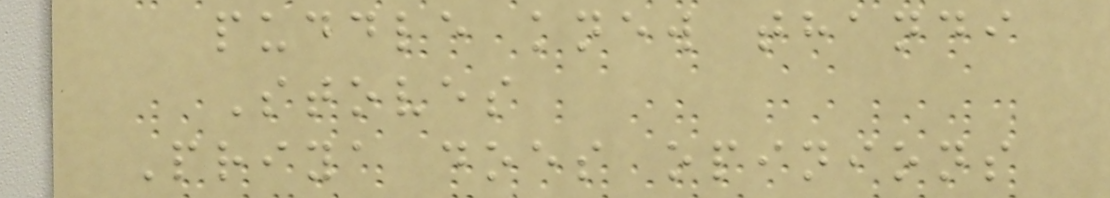puddle knew thandi
Stoves
Priya does opinions
